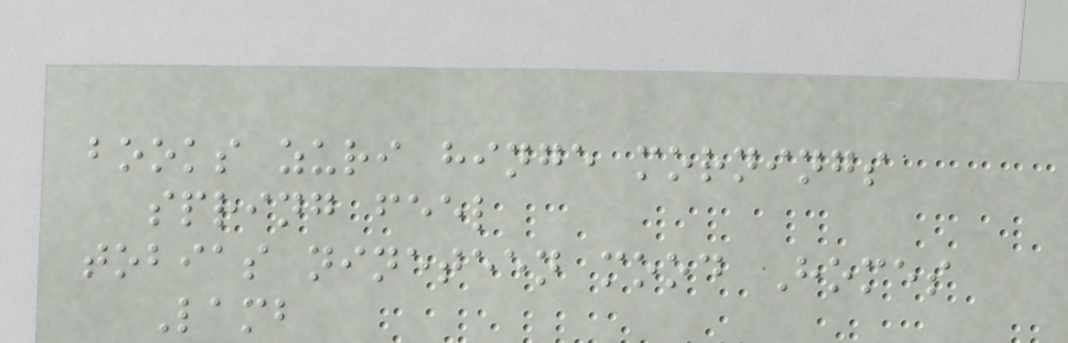books zuri hinge mornings
spring feel
tobias nineteen mood Homes
Lamb
